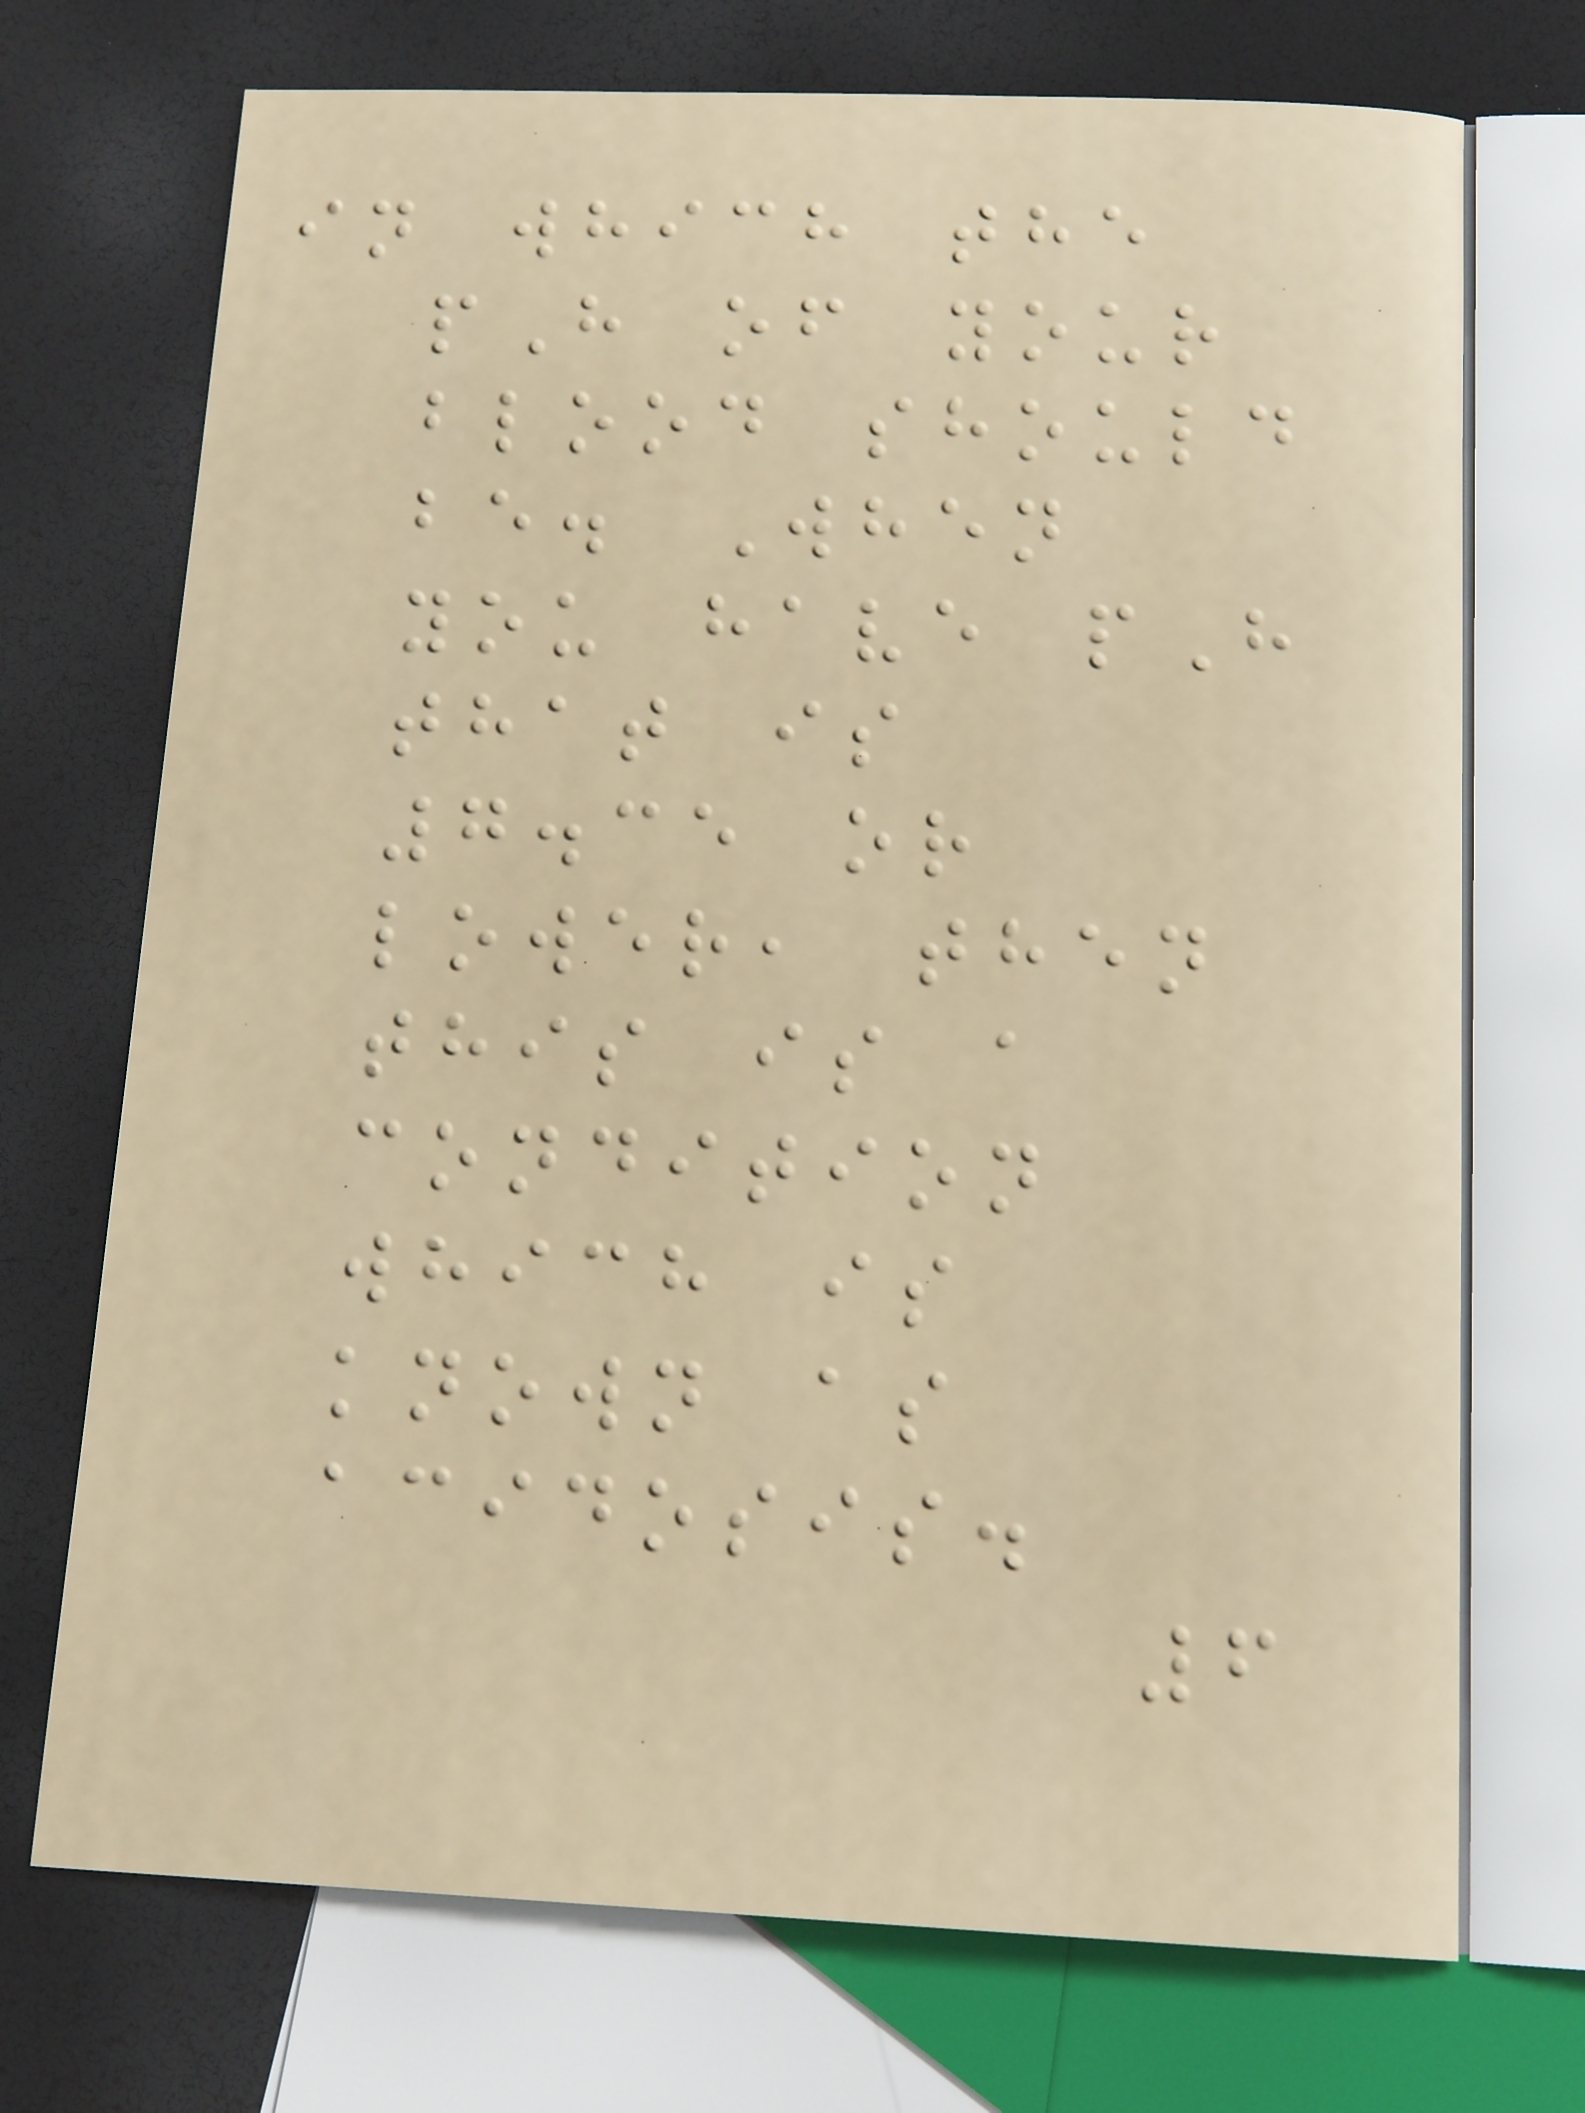in which the
pH of your
blood should
be. When
you have pH
that is
7.35 or
lower, then
this is a
condition
which is
known as
acidosis.
6
